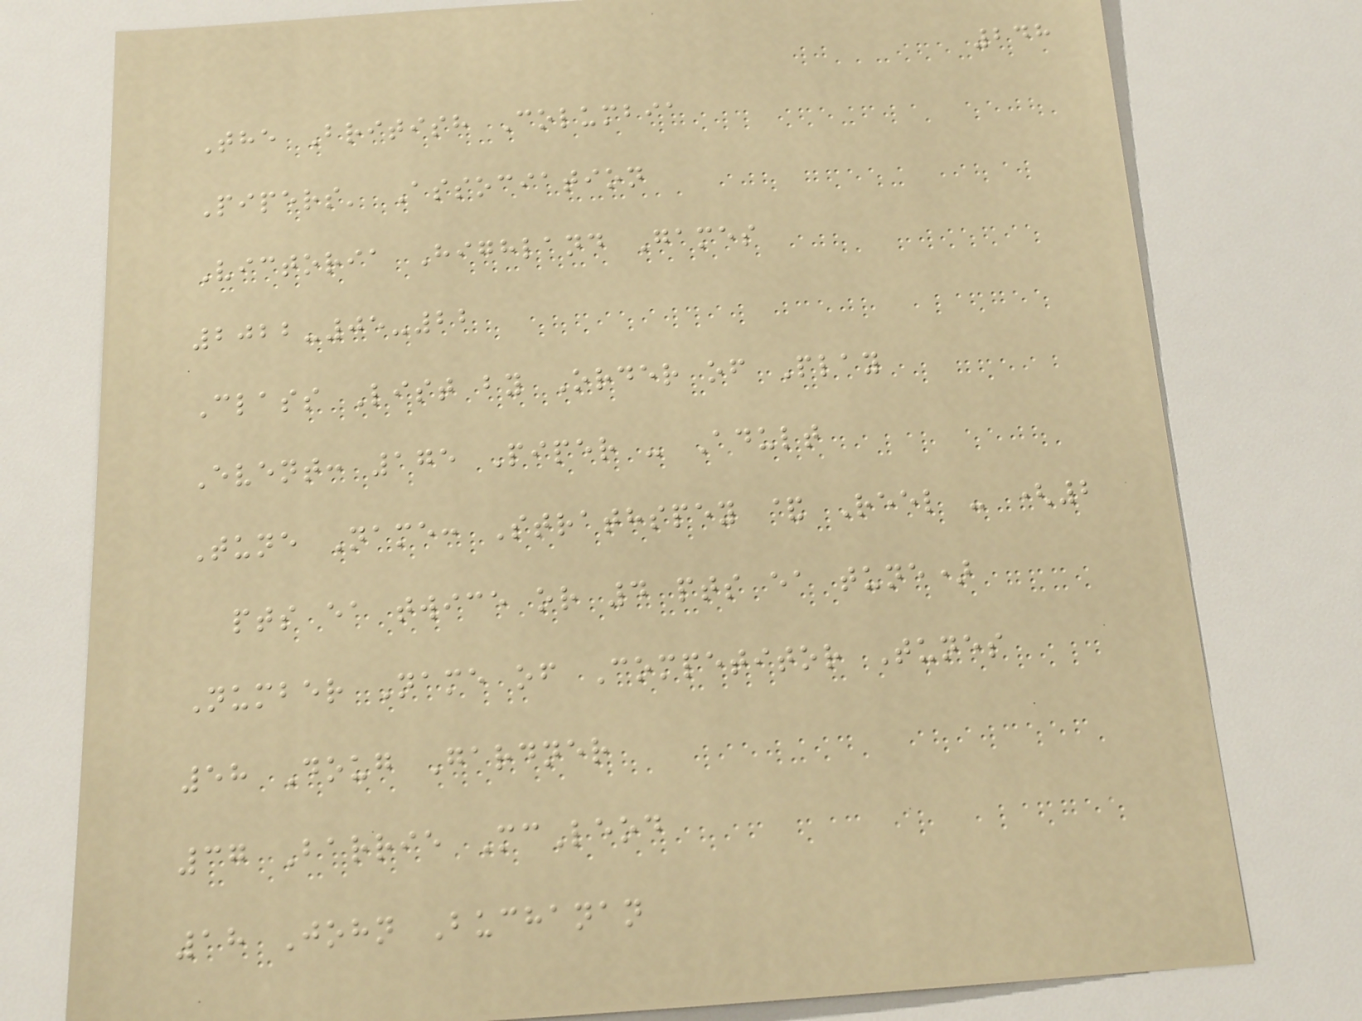248
The British Columbia
Pipers' Association
Victoria Highland Games
2022-05-22
Class List by Order of Play
Event: 175 Piper - Adult
Tune Name: Strathspey & Reel - (2
pts ea twice or 4 pts ea tune)
Number Name of Competitor Tunes
58 Doug Gardner
37 Barrie McLeod
18 John Buchanan
